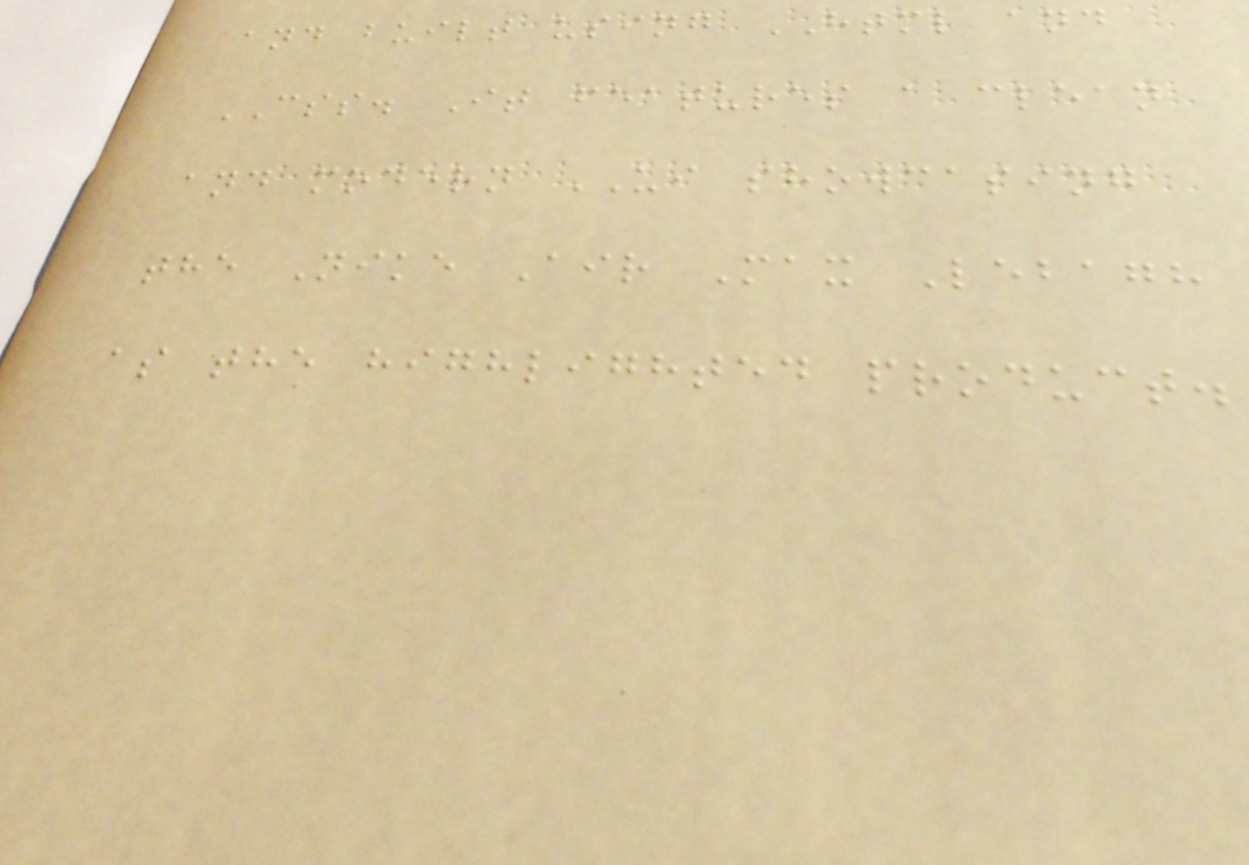and built using HTML and
CSS. It features a clean
and modern UI showcasing
the Nike Air Max Lebagh
as the highlighted product.
